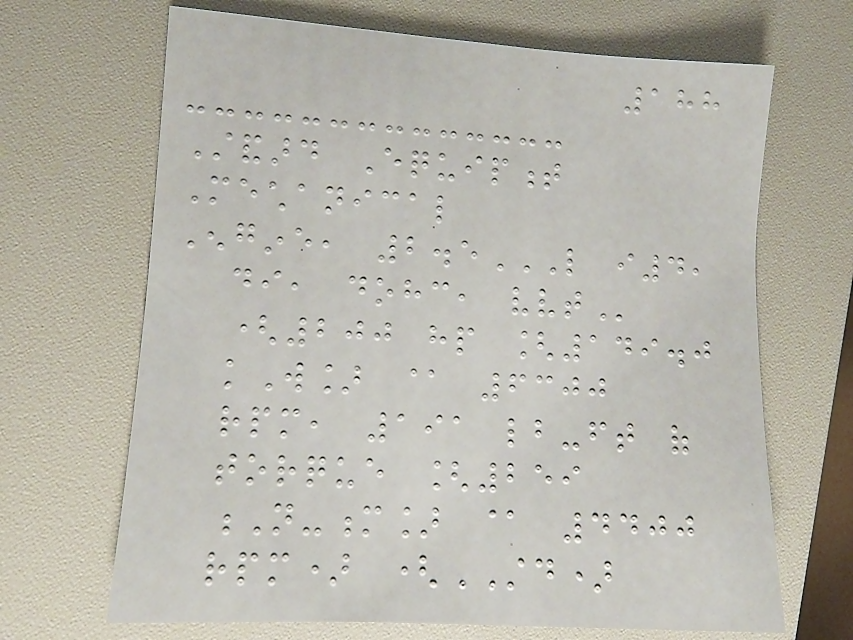188
Standard Equipment
Mechanical
Engine, 2.5L I4,
DI, DOHC, VVT
(200 hp [149.0
kW] @ 6300
rpm, 191 lb-ft of
torque [259
N-m] @ 4400
rpm) (STD)
